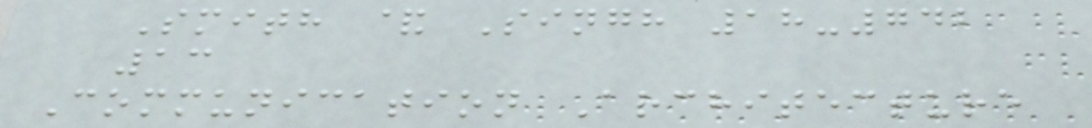Smith & Singh 18-742
13
Communication Architecture
